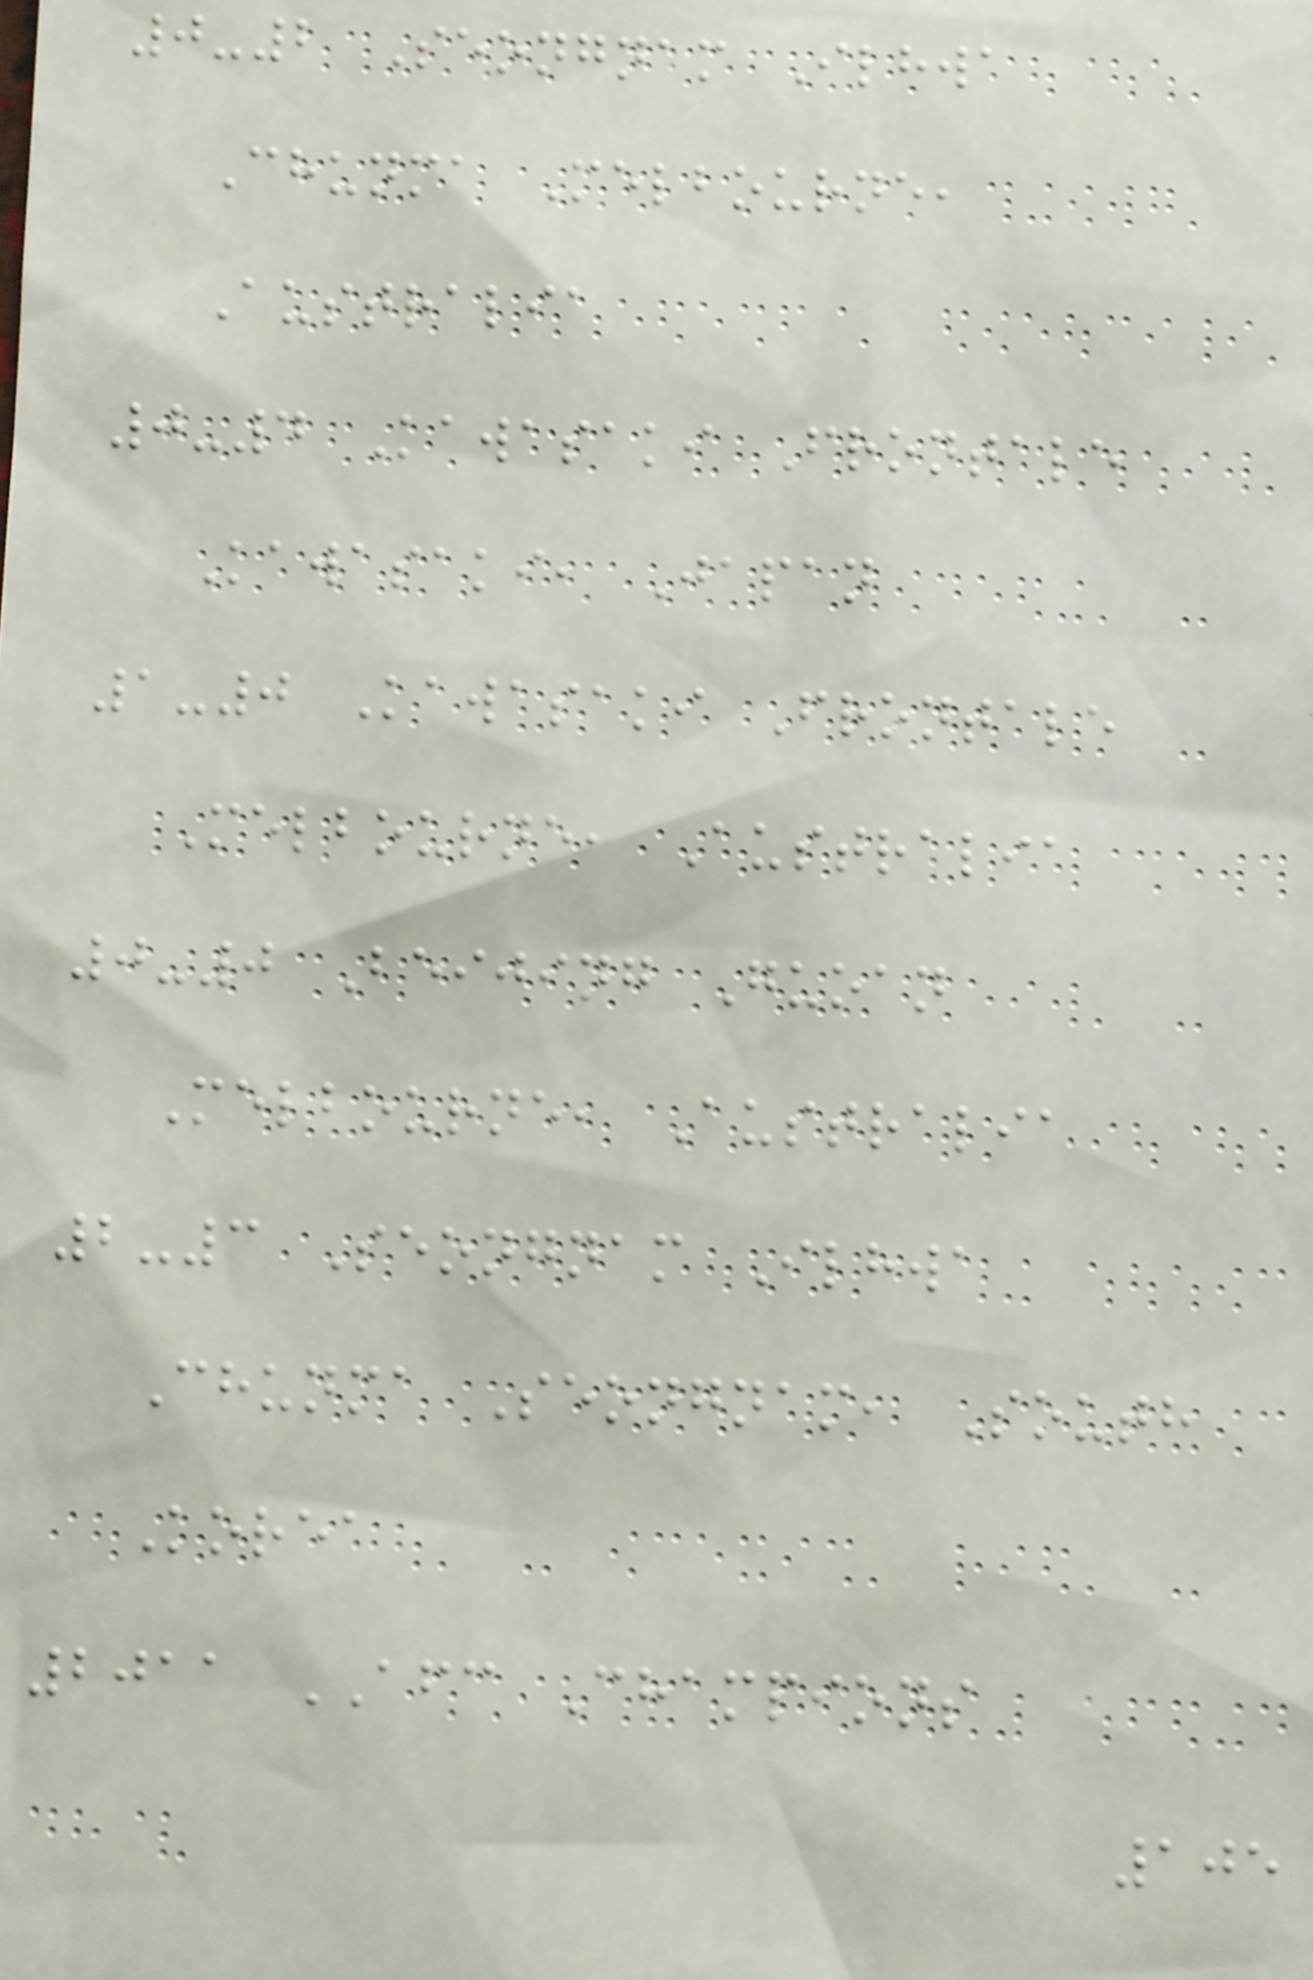0-2 Seongnam Ilhwa
Chunma Melbourne,
Australia
0-4 Kawasaki Frontale
Kawasaki, Japan
1-0 Kawasaki Frontale
Melbourne, Australia
0-0 Beijing Guoan
Melbourne, Australia
2-3 Seongnam Ilhwa
Chunma Seongnam, South
Korea
2011 AFC Champions
105
